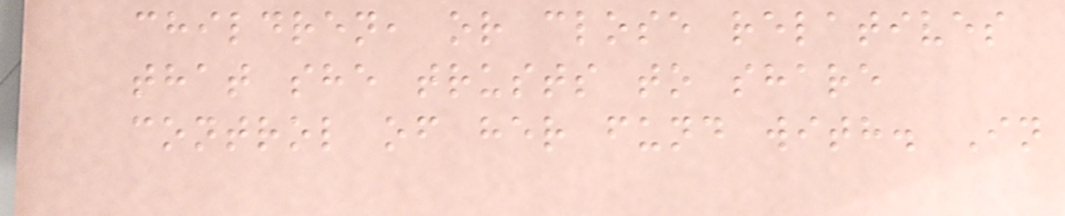children, or close relatives
that she trusts to share
control of her fund with. In
